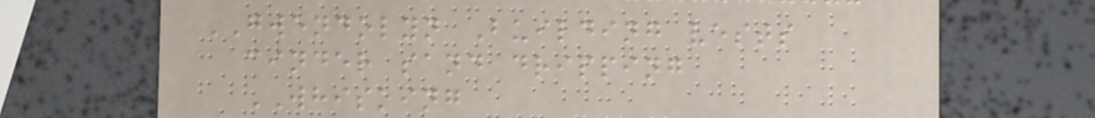GWENDOLYN Building vests
cinder sand dripping
WHISKING
